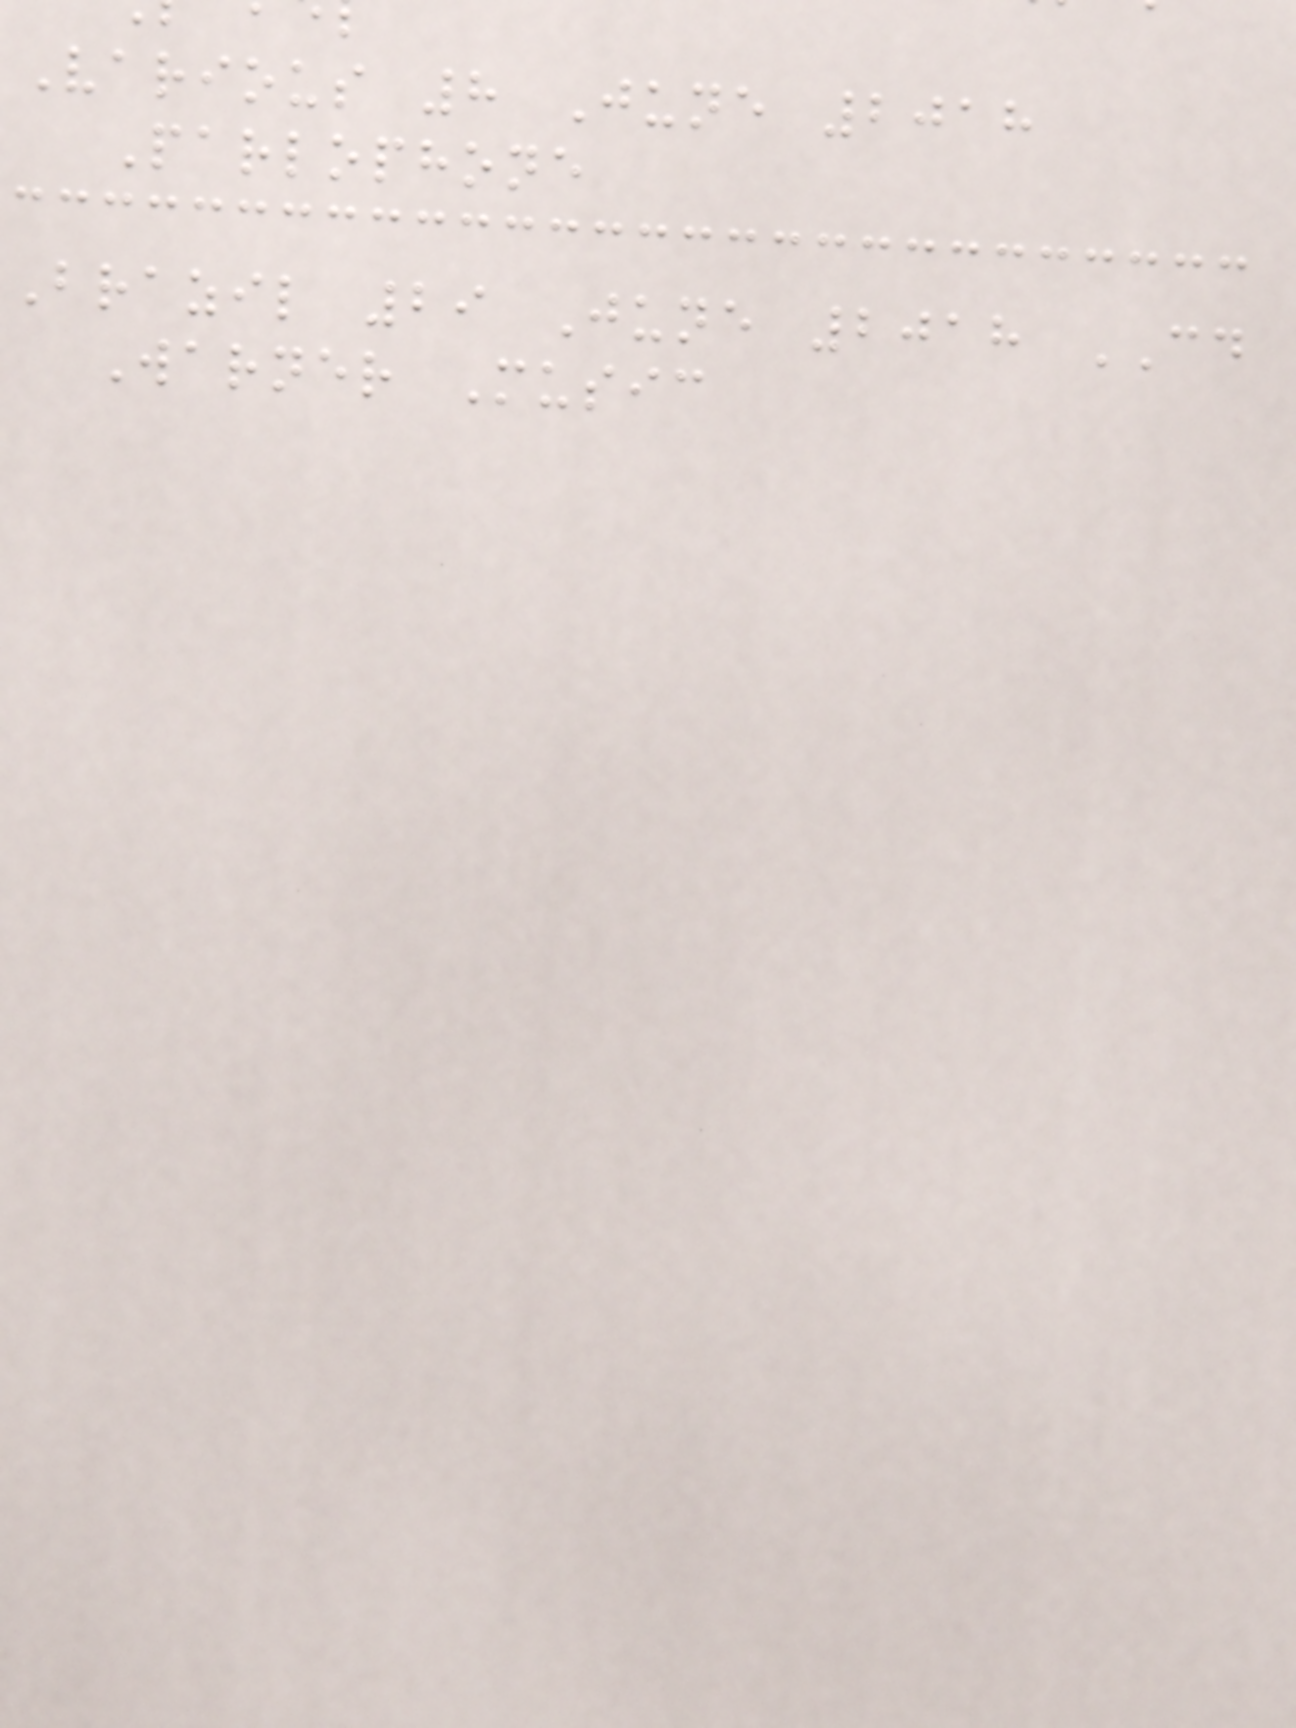Various 8 June 2018
Parlophone
Brazil 29 June 2018 CD
Warner Music
